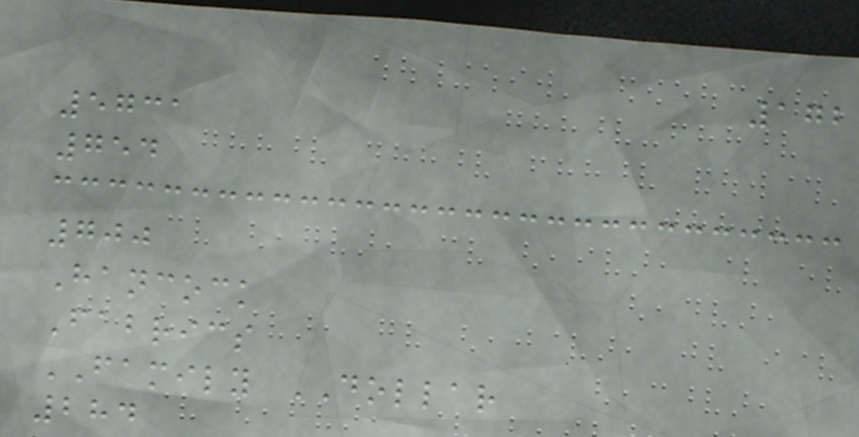172
5731
754
700
Hancock
Fabrics
FAMILY DOLLAR
284
